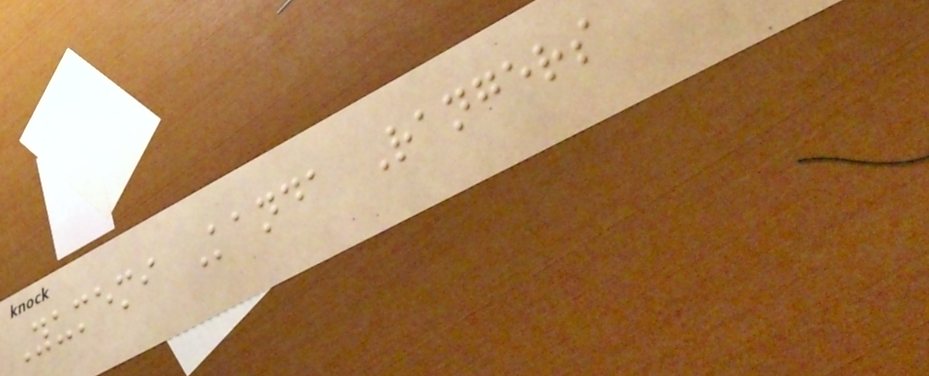Yumemi Kanda Rangers
